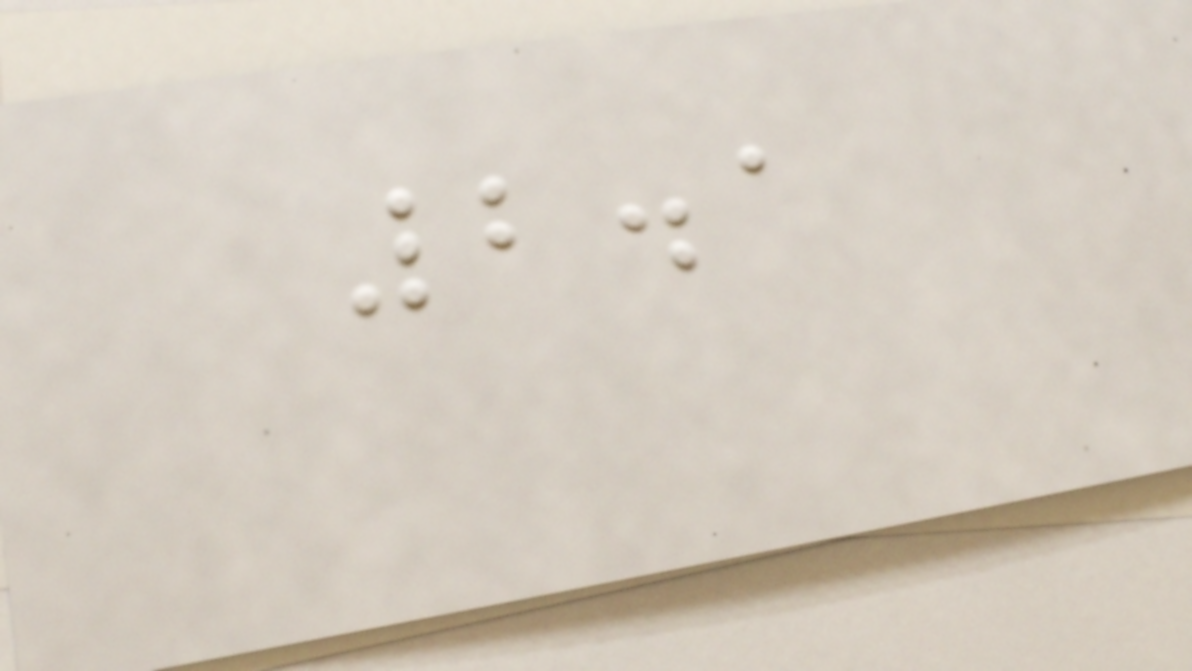2.1
